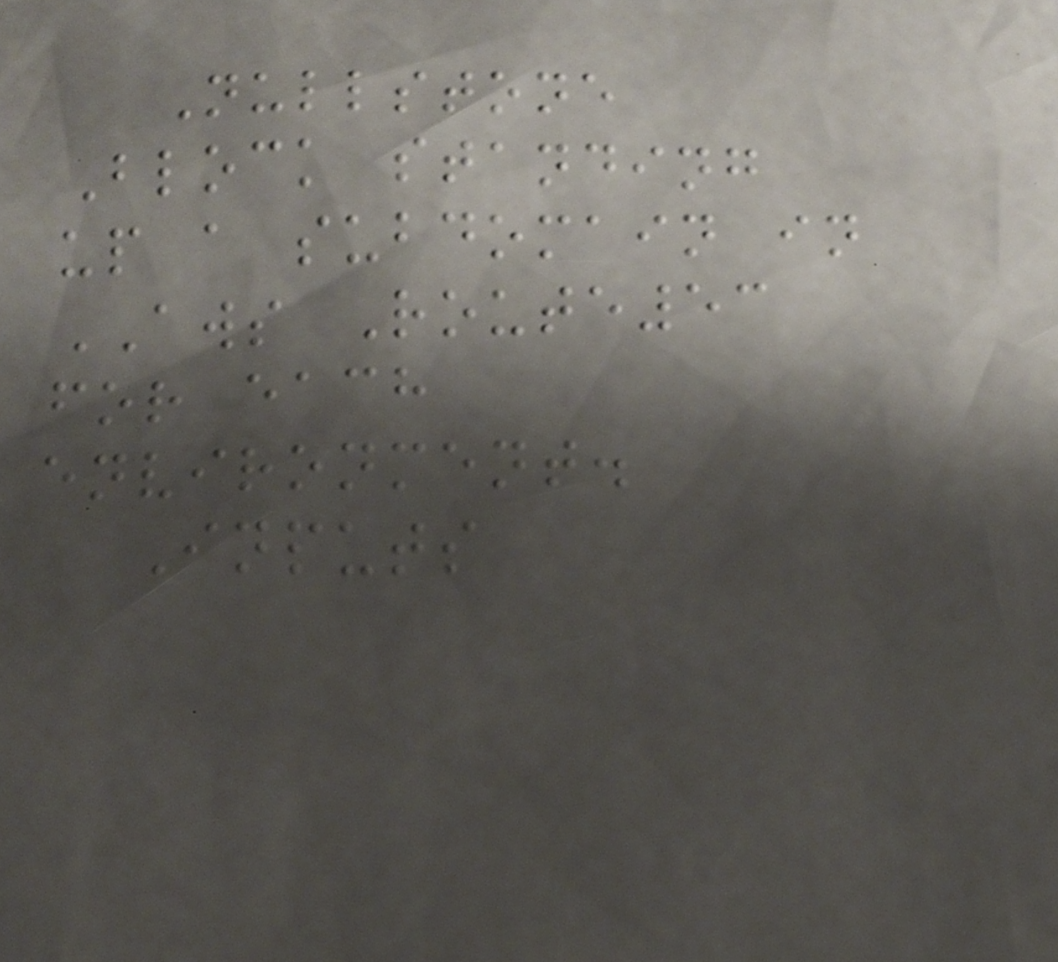Nullstone
Block standing
up a subdomain in
AWS Route53
for each
environment.
Inputs
